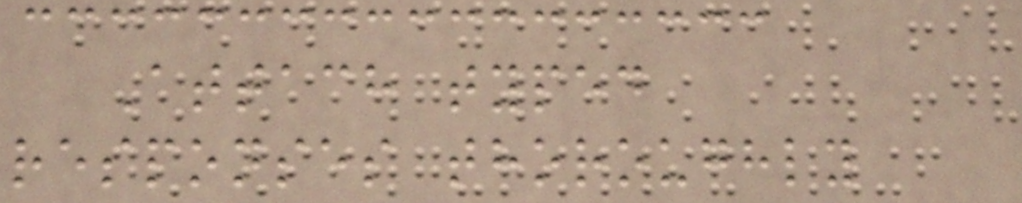Attach typed
responses thoroughly
